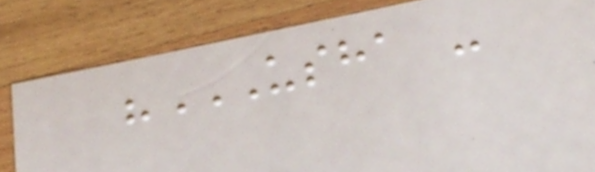"USHA -
